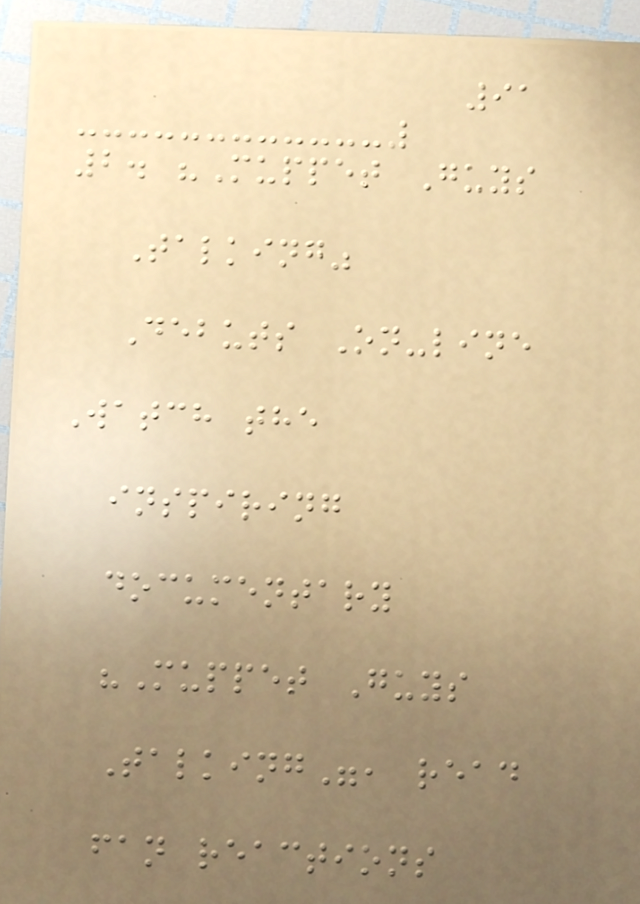91
2. "Muppet Guys
Talking"
Debuts On-line
Watch the
inspiring
documentary
"Muppet Guys
Talking", read
fan reactions
